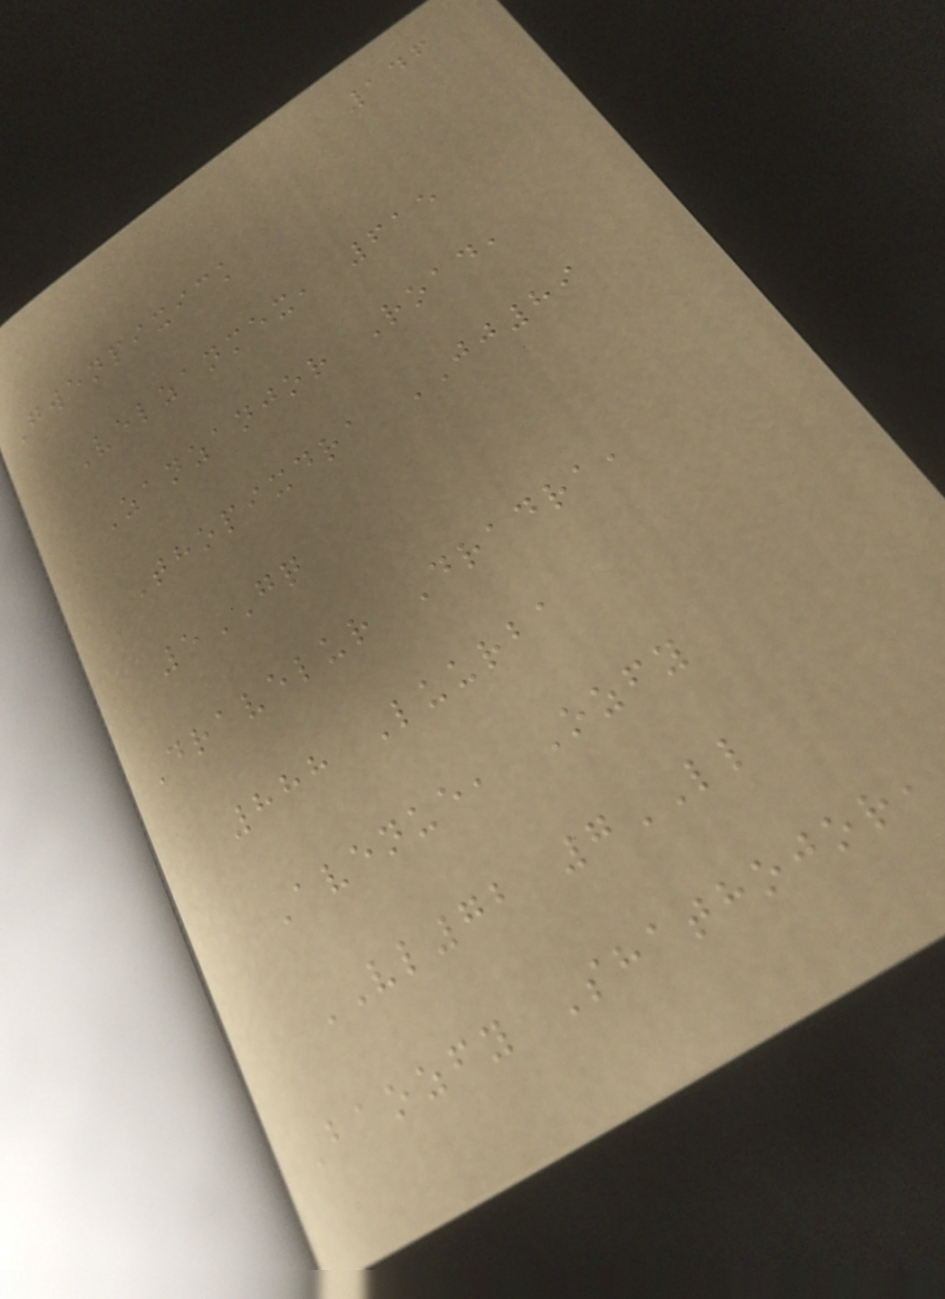146
Gwenpixick
Velzanmex, 615
Zanzanjor Road,
Thopixdra JJ89
5GQ
Dravelur Dradra,
888 Luurba
Avenue, Ozfy
VL72 7LL
Baozfy Shathojor,
